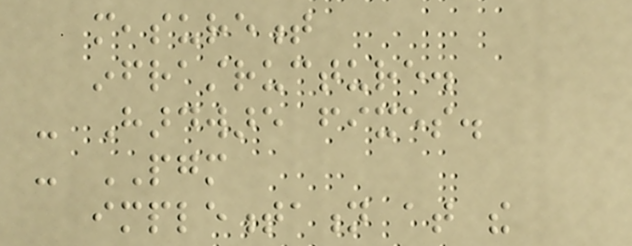measurement
infrastructure.
- Hardware fixes.
- PGM
implementation at the
